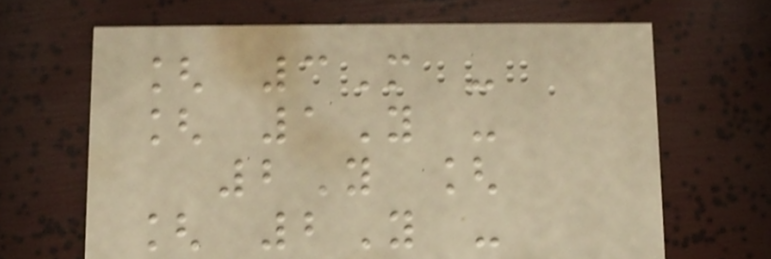[ 3M -
[ 1Y -
2Y [
[ 2Y -
